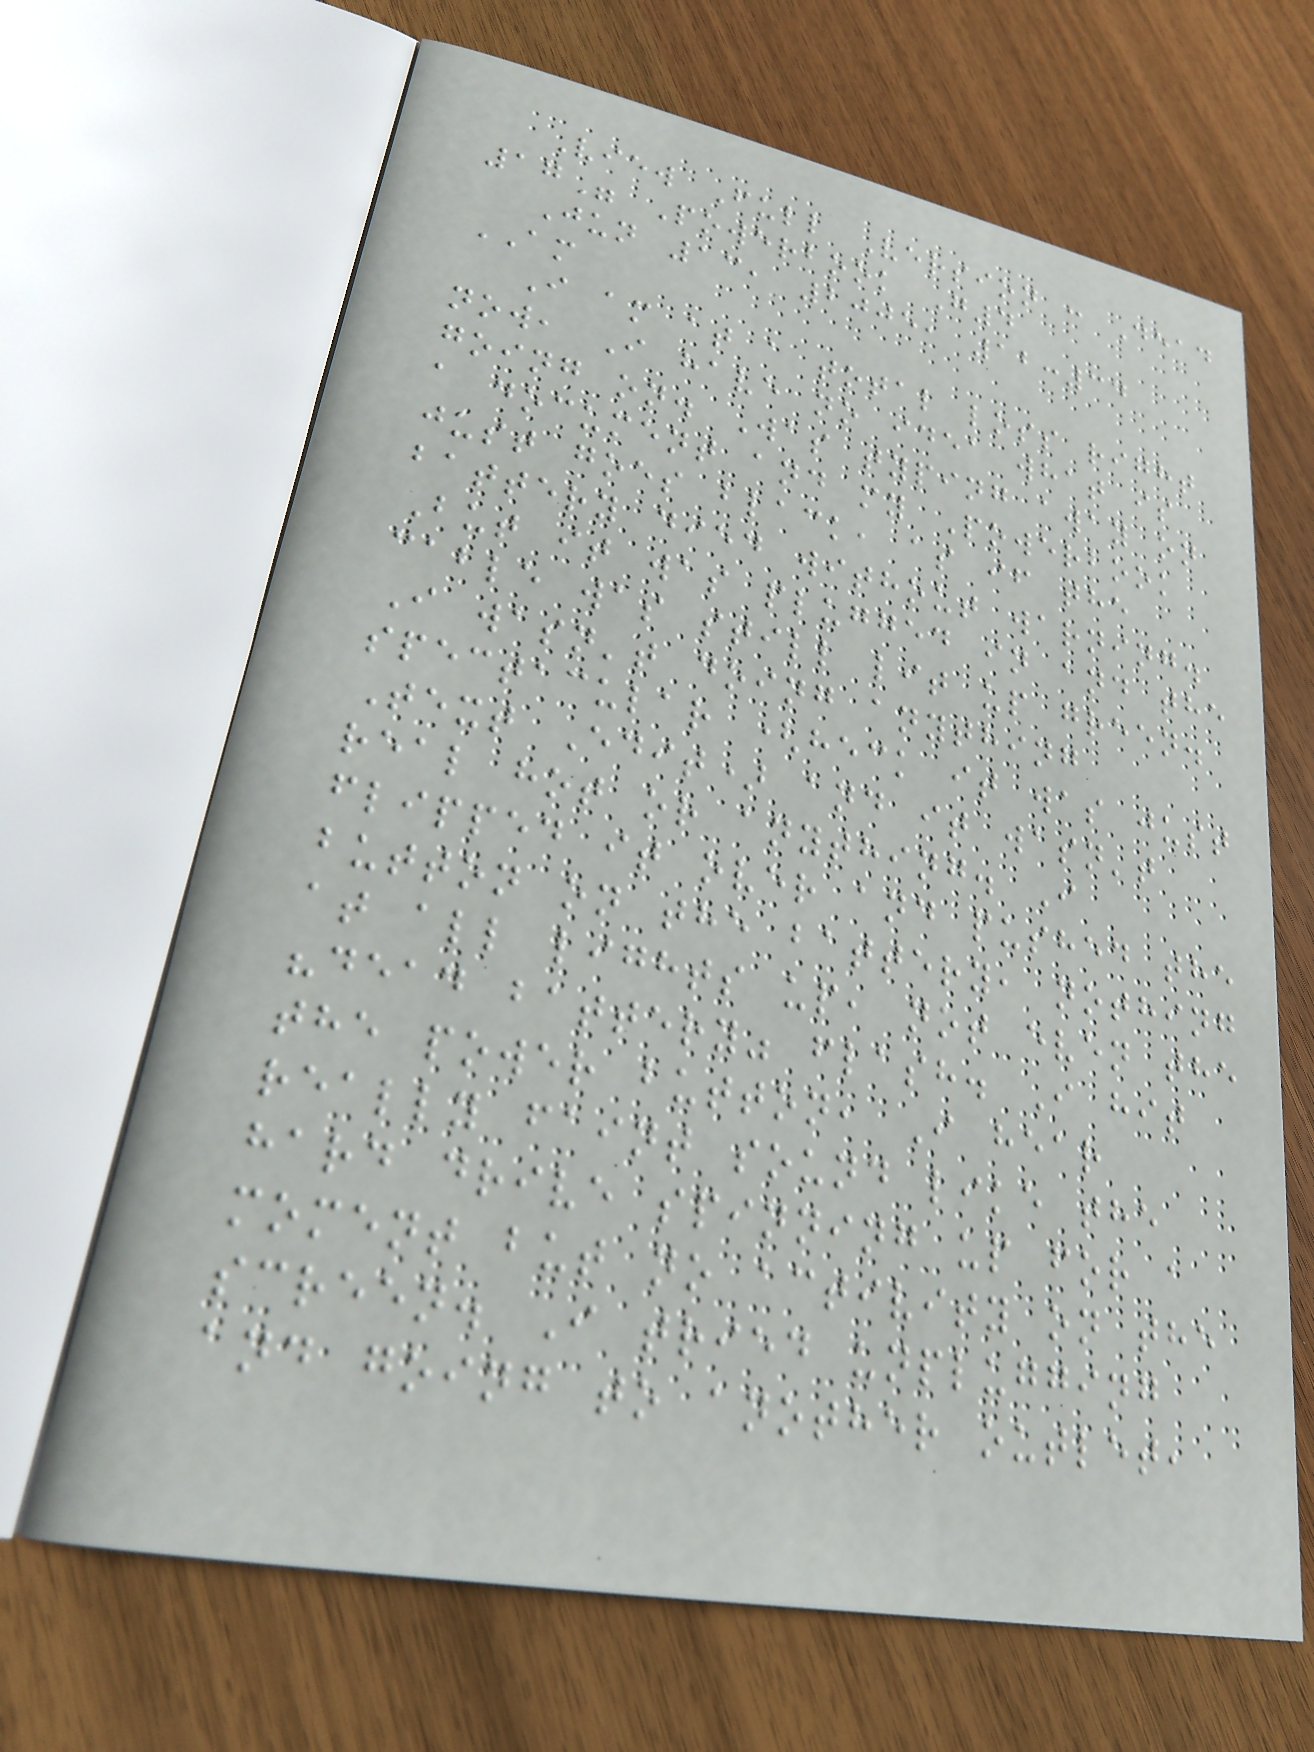View Full Version : Dead
17" Powerbook G4
Jun 13, 2005, 12:34
AM
I am at a total loss right
now, I have no idea what is
going on. Was typing away on
a document and my Powerbook
just goes black, as if the
battery died without warning.
But it was plugged in and the
cable was still lit up green.
I wasn't doing anything
spectacular (heck it was just
Text Edit) and it wasn't
real hot or anything. I
flipped it over and pushed the
button on the battery, nothing
at all lights up, not even the
"dead battery" flash. I hit
the power button, I hear
really faint sound like the
hard drive spinning up for a
moment but no activity on the
screen. I tried unplugging
and going to another outlet,
